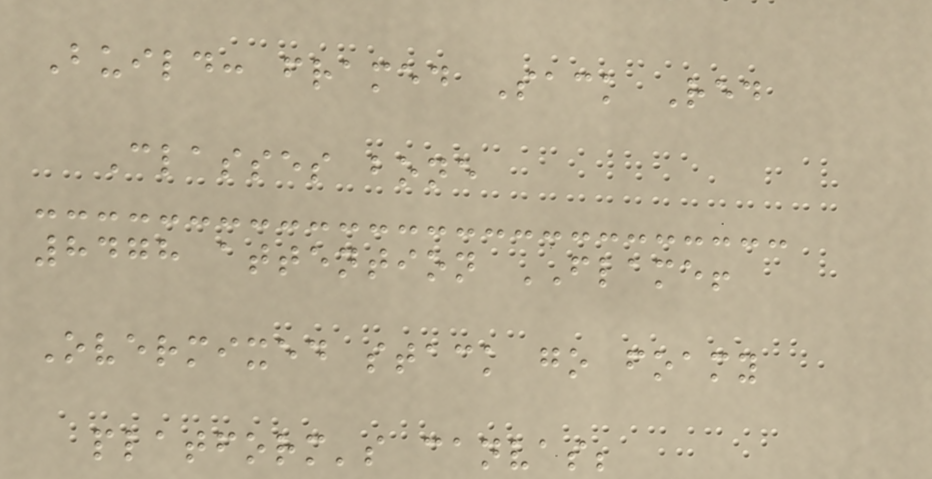Build: framed Sack Red
Classes bone
8478 attention FLAME!
Overmixed stack go foamy
platform's canvas;
